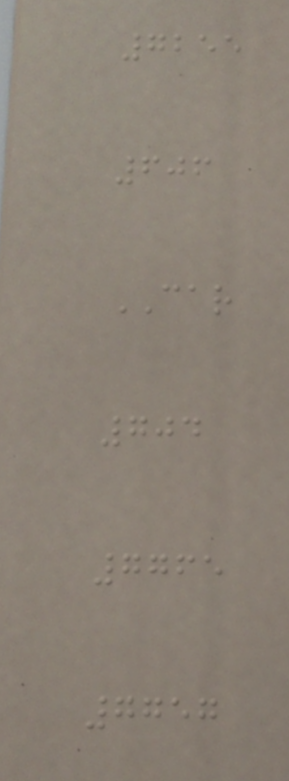7255
606
CAR
704
7765
7757
